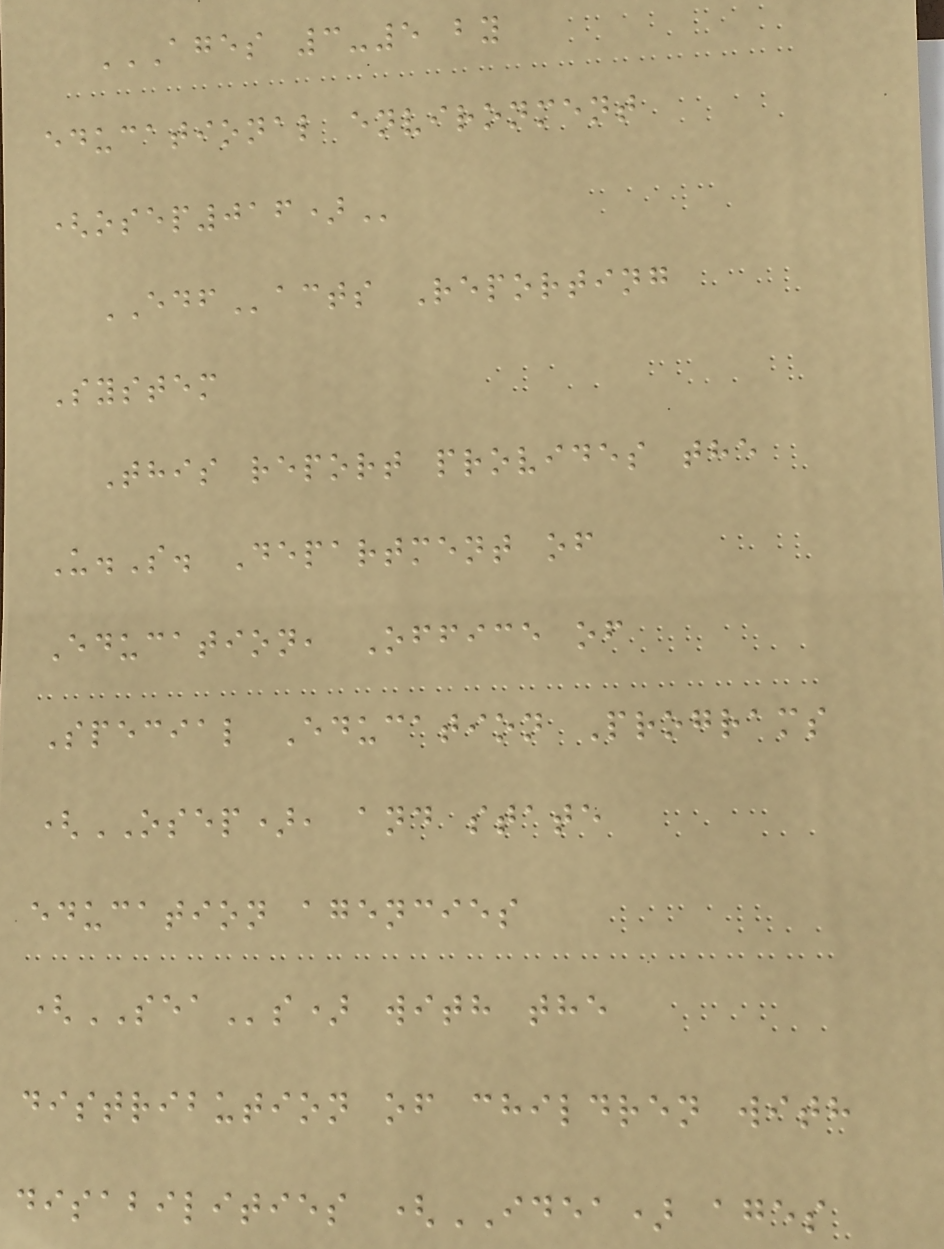AGES 3-5 BY
EDUCATIONAL ENVIRONMENT
(OSEP016)
EDFacts Reporting
System
This report provides the
U.S. Department of
Education, Office of
Special Education Programs
(OSEP), and state
education agencies
(SEAs) with the
distribution of children with
disabilities (IDEA) ages
